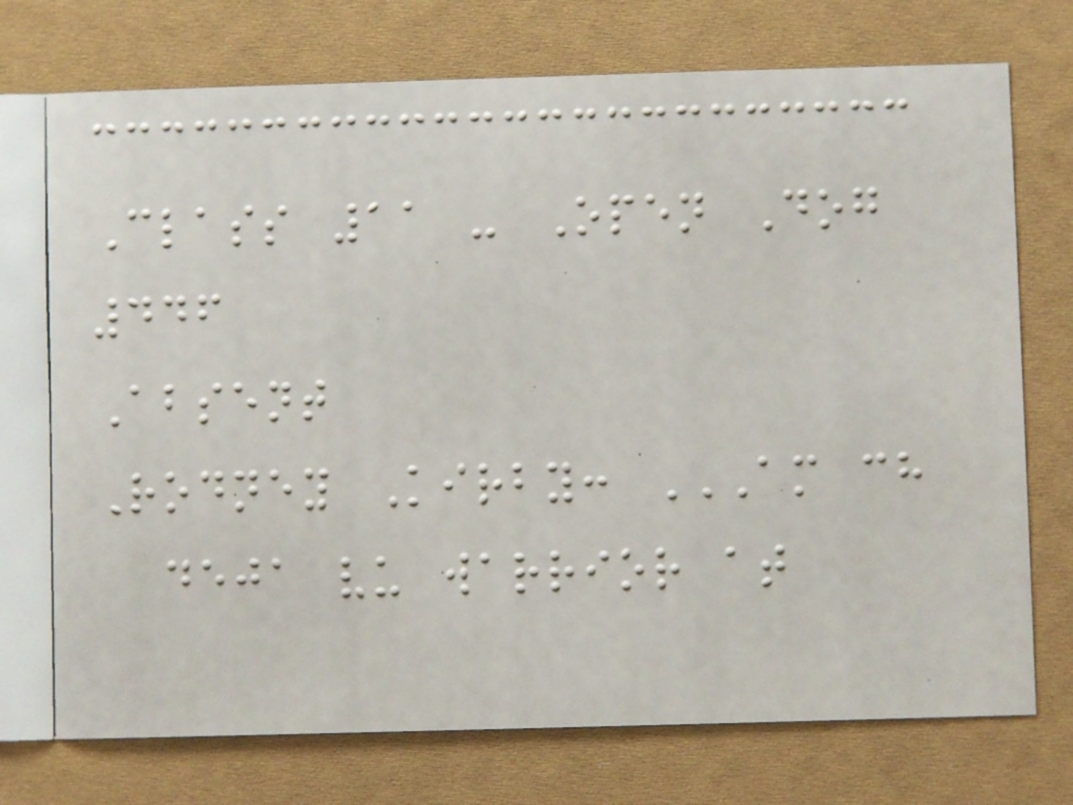Class 11 - Open Dog
446
Absent
Rodney Kirby: AM CH
DEJA VU WARRIOR AT
